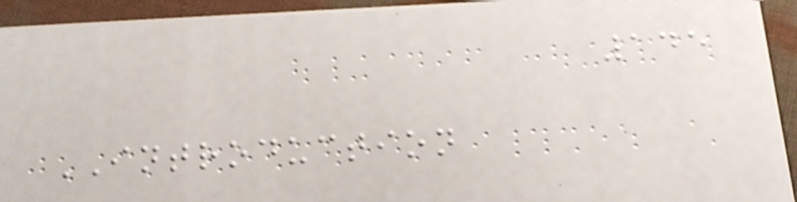145
INTRODUCTION
